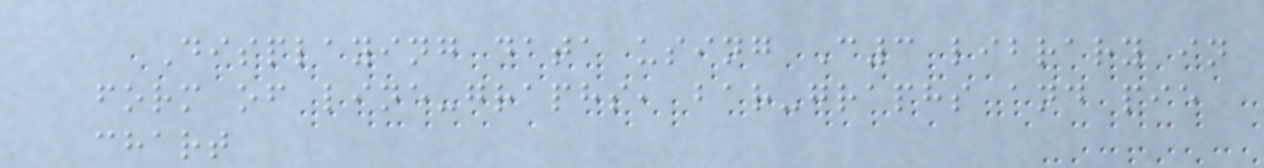Displaying data using C3 library in
form of line-graphs, bar-graphs and pie
chart
